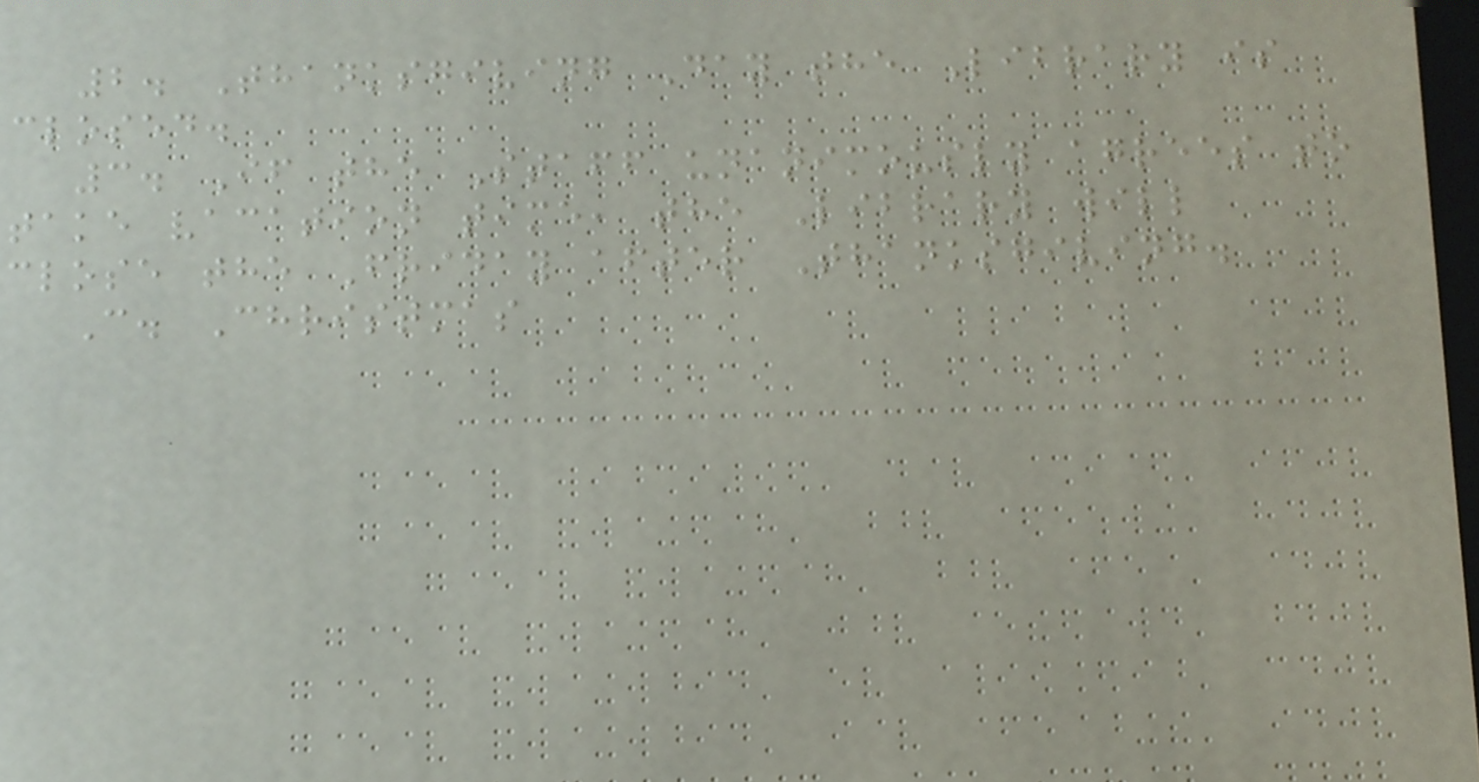2. Thanksgiving Day the Library is
closed.
3. If the Staff unanimously agrees to
take vacation time, the Library will
close the Friday after Thanksgiving.
C. Christmas
